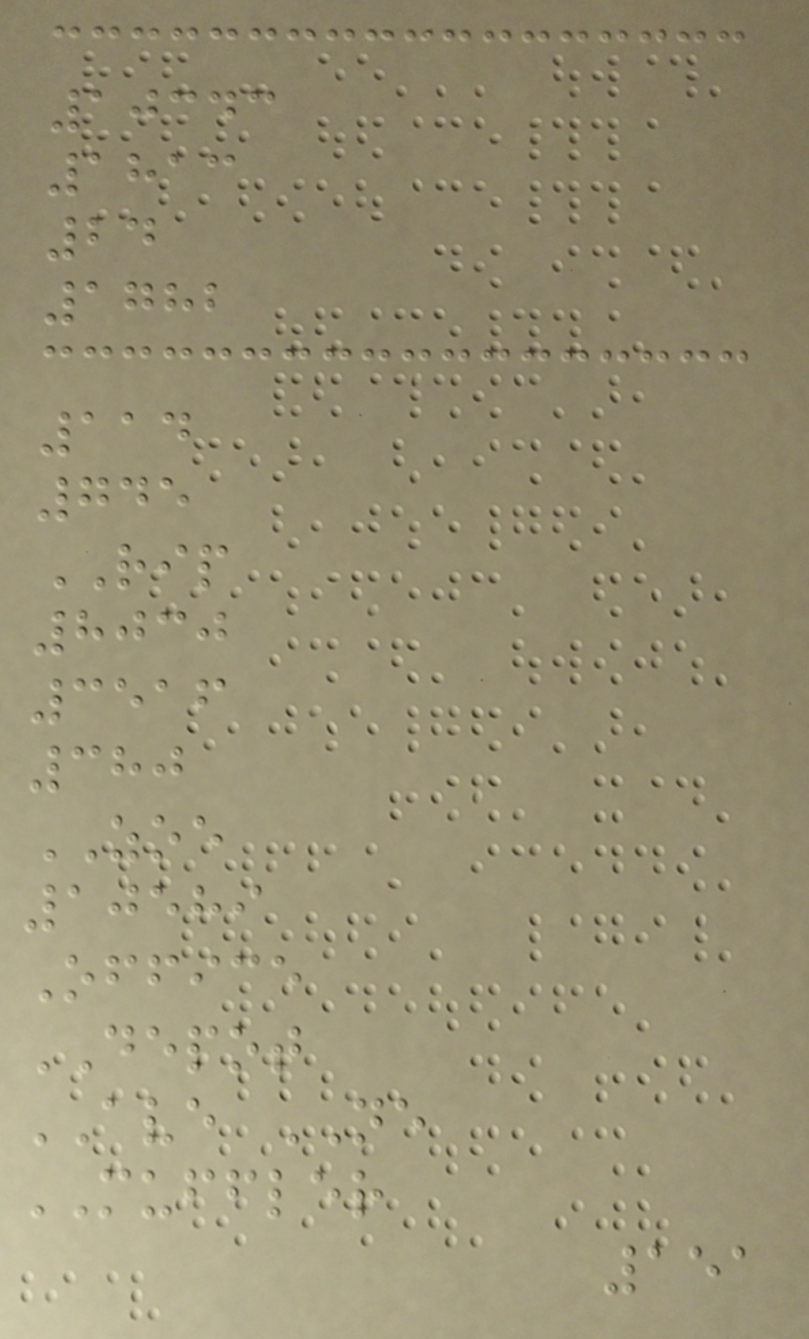10343
1813
24
1782
114
745
RIP
8030
3516
380
ZOE
10589
Office
DEPOT
AVE NE
MUFFLER
151
